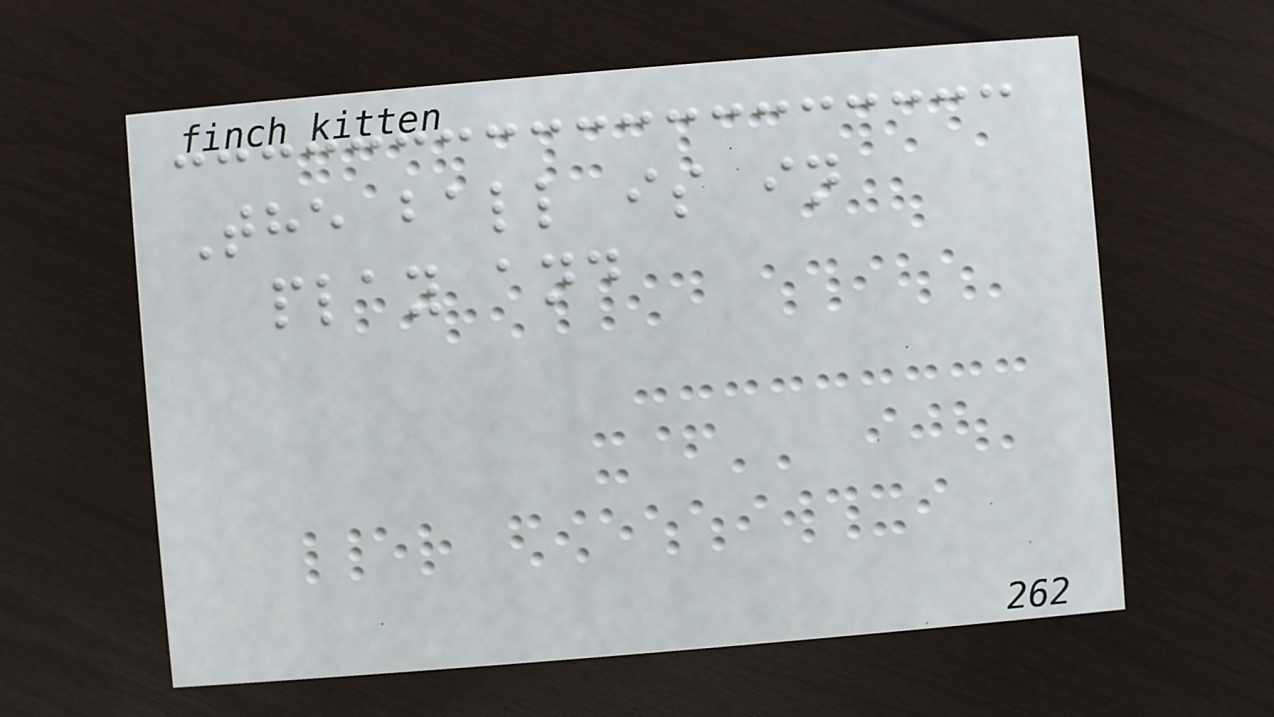The ball is in
play and
